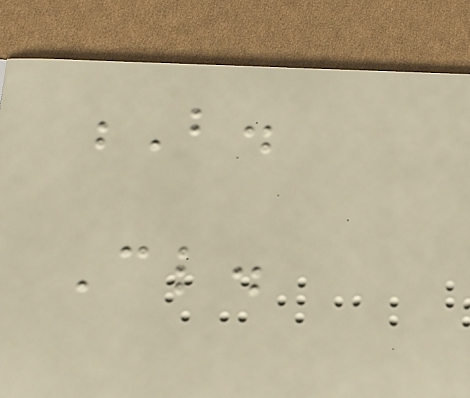B.
Cl.
